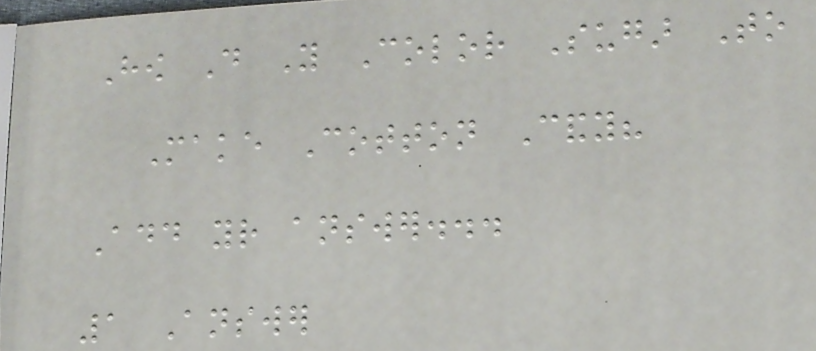How Do You Color Sugar To
Make Cotton Candy?
Add your answer...
1 Answer
